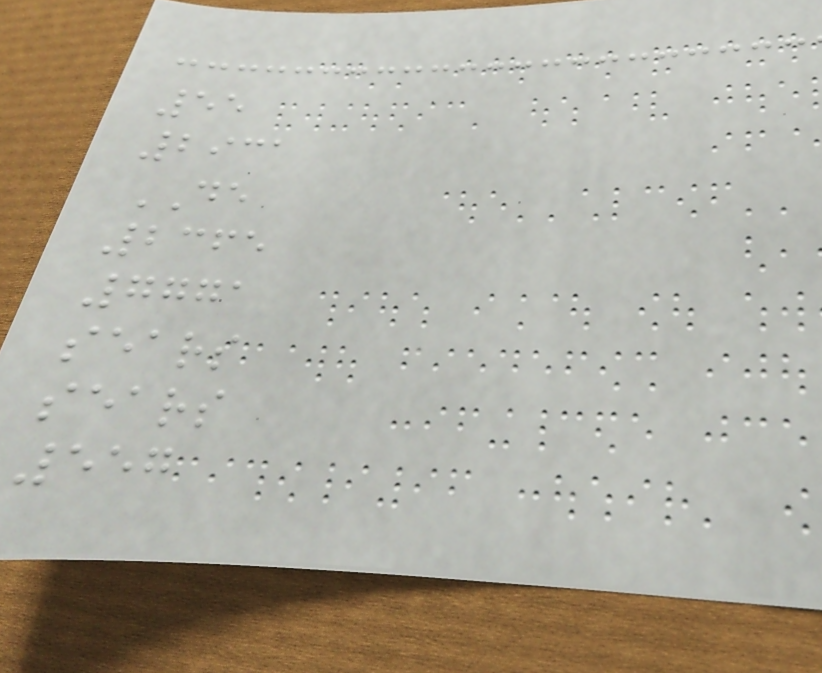55
2931
DE
2365
7771
sears
sears
557
